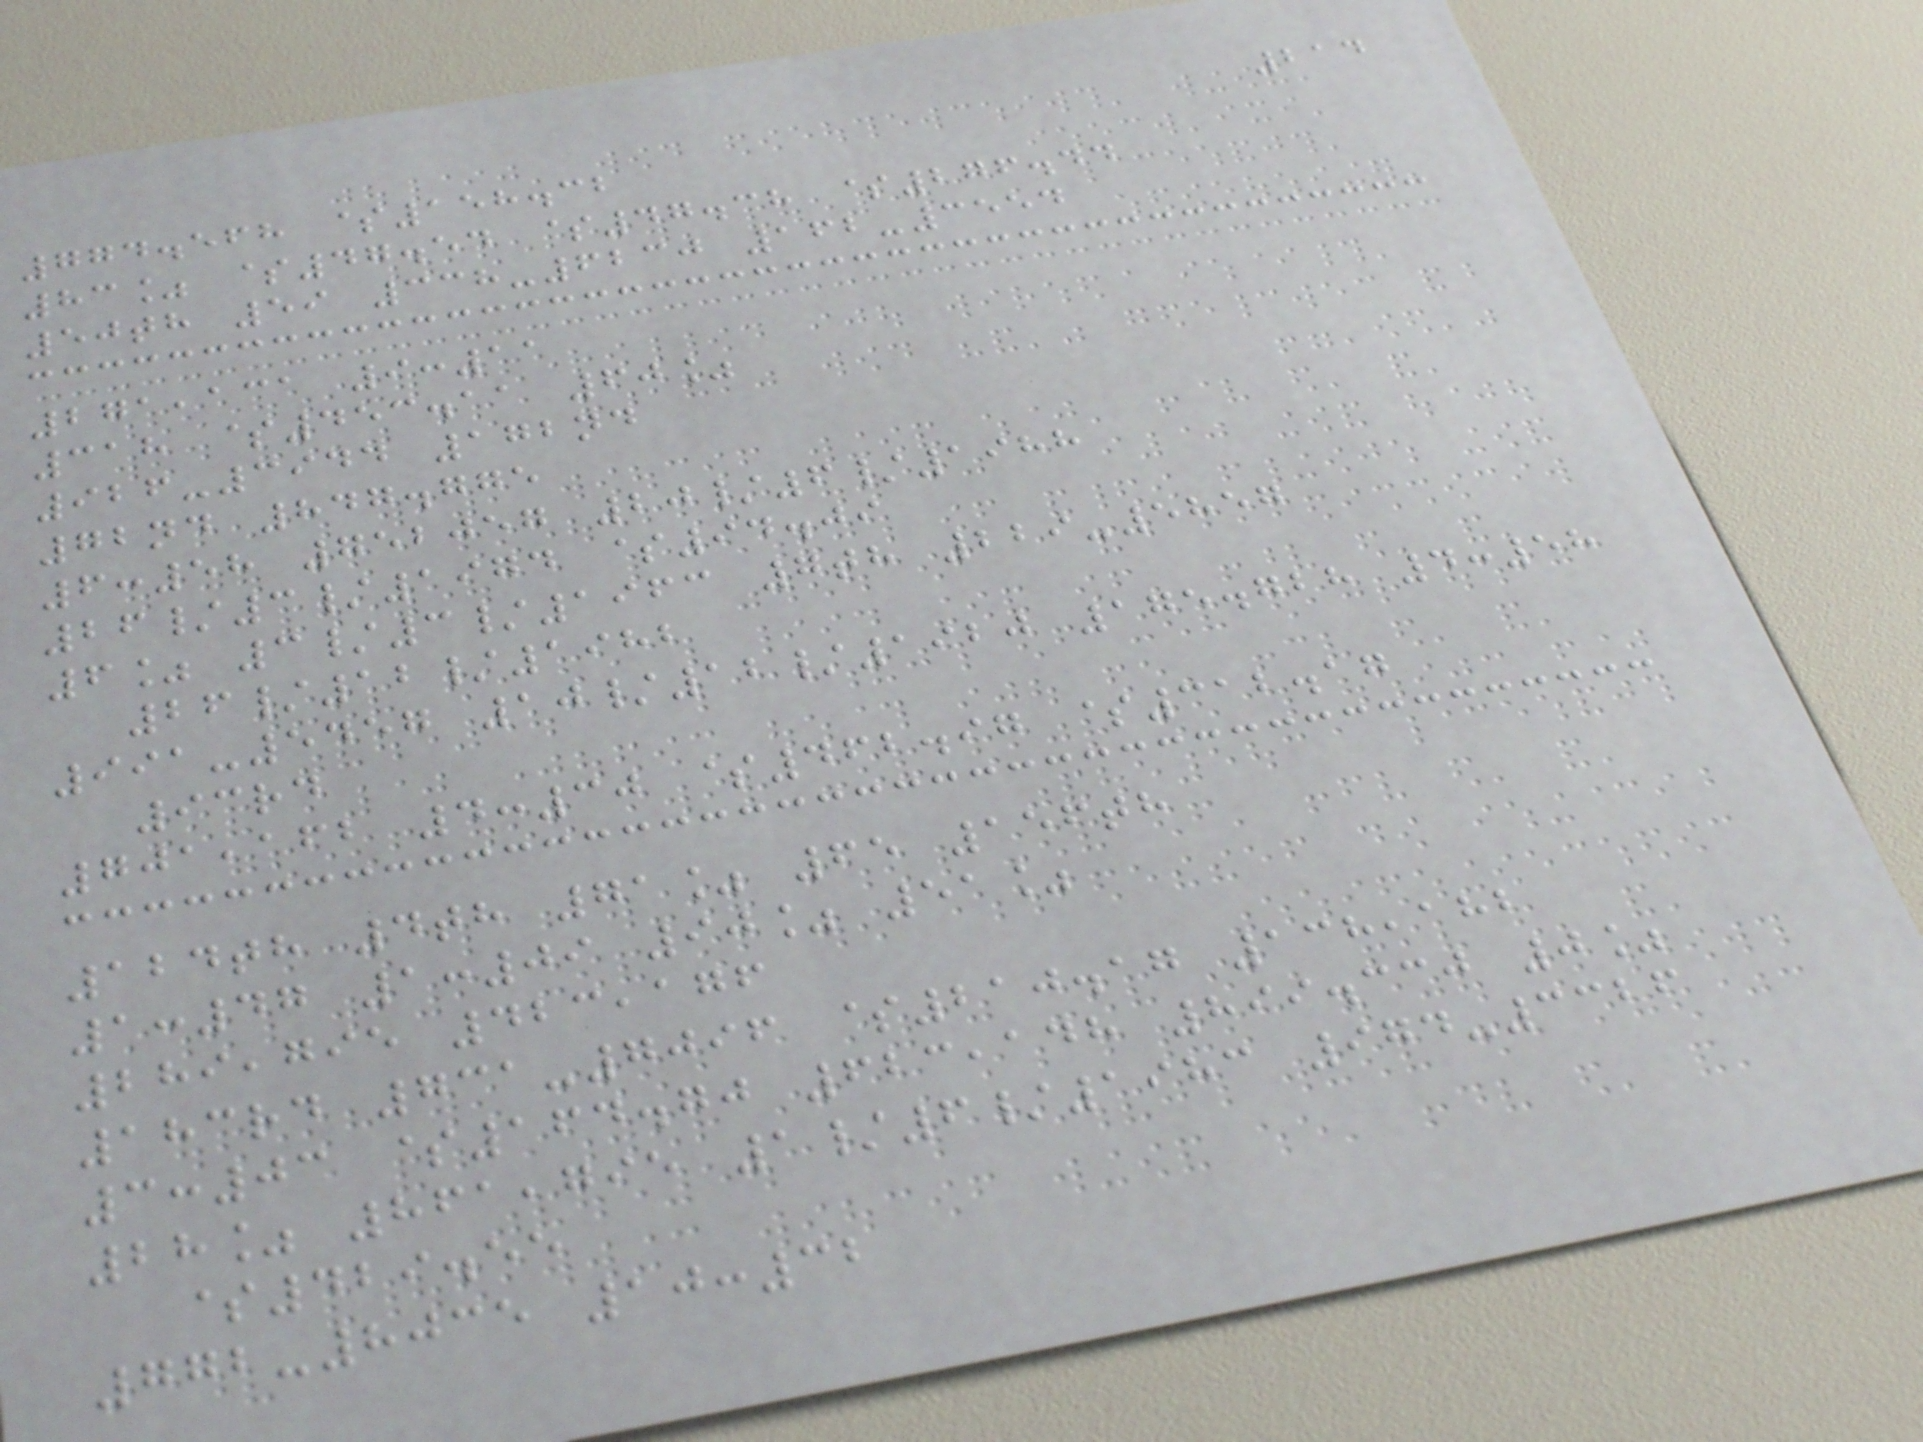214
774.568 $158.32
83% $47.54 $47.38 $276.44
50th 59 338-6230 162-3554
271,131 9:11
318 $453.11 60%
926-3944 172nd
72nd 847.775
6:58 752057 20/6/1988
26/3/1974 $94.09
6% 3/3/1963 7th 229-5857
26/12/1982
991-5457 10/12/1920 175.728 4:58
93rd
701,162 4:30 $462.97 $312.17
124th 4th 71% 65 156th
1:47 1:09 90% 51%
289,795 423,176
183rd 731-7096 $210.17 138,182
3:03 $164.70 623,148 899.330 0%
28% 861,795 1/6/1983 974-3326
$429.55
772-8035 10:32
